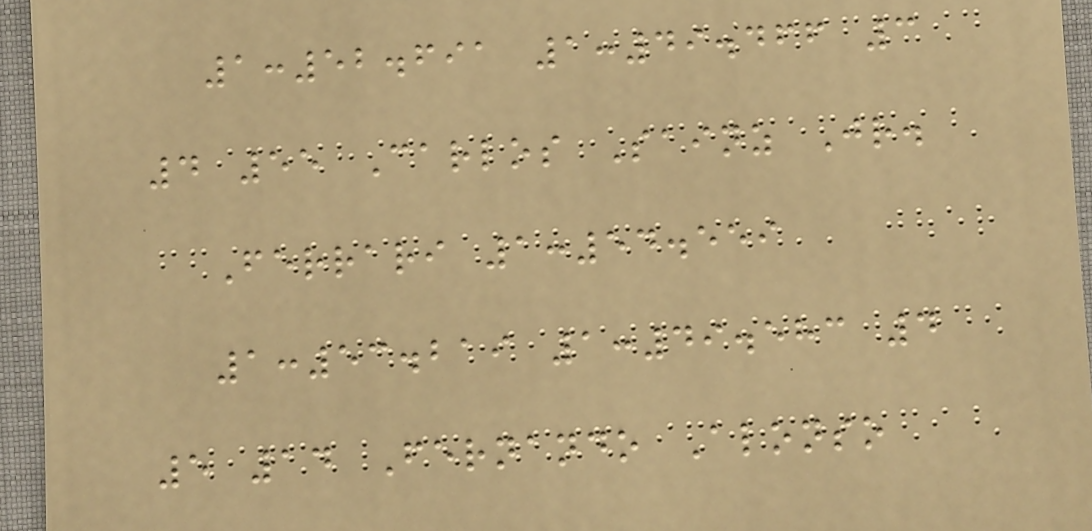1:52.691 1:49.466 3
4 55 Carlos Sainz Jr.
Ferrari 1:54.559
1:53.219 1:49.583 4
5 14 Fernando Alonso
